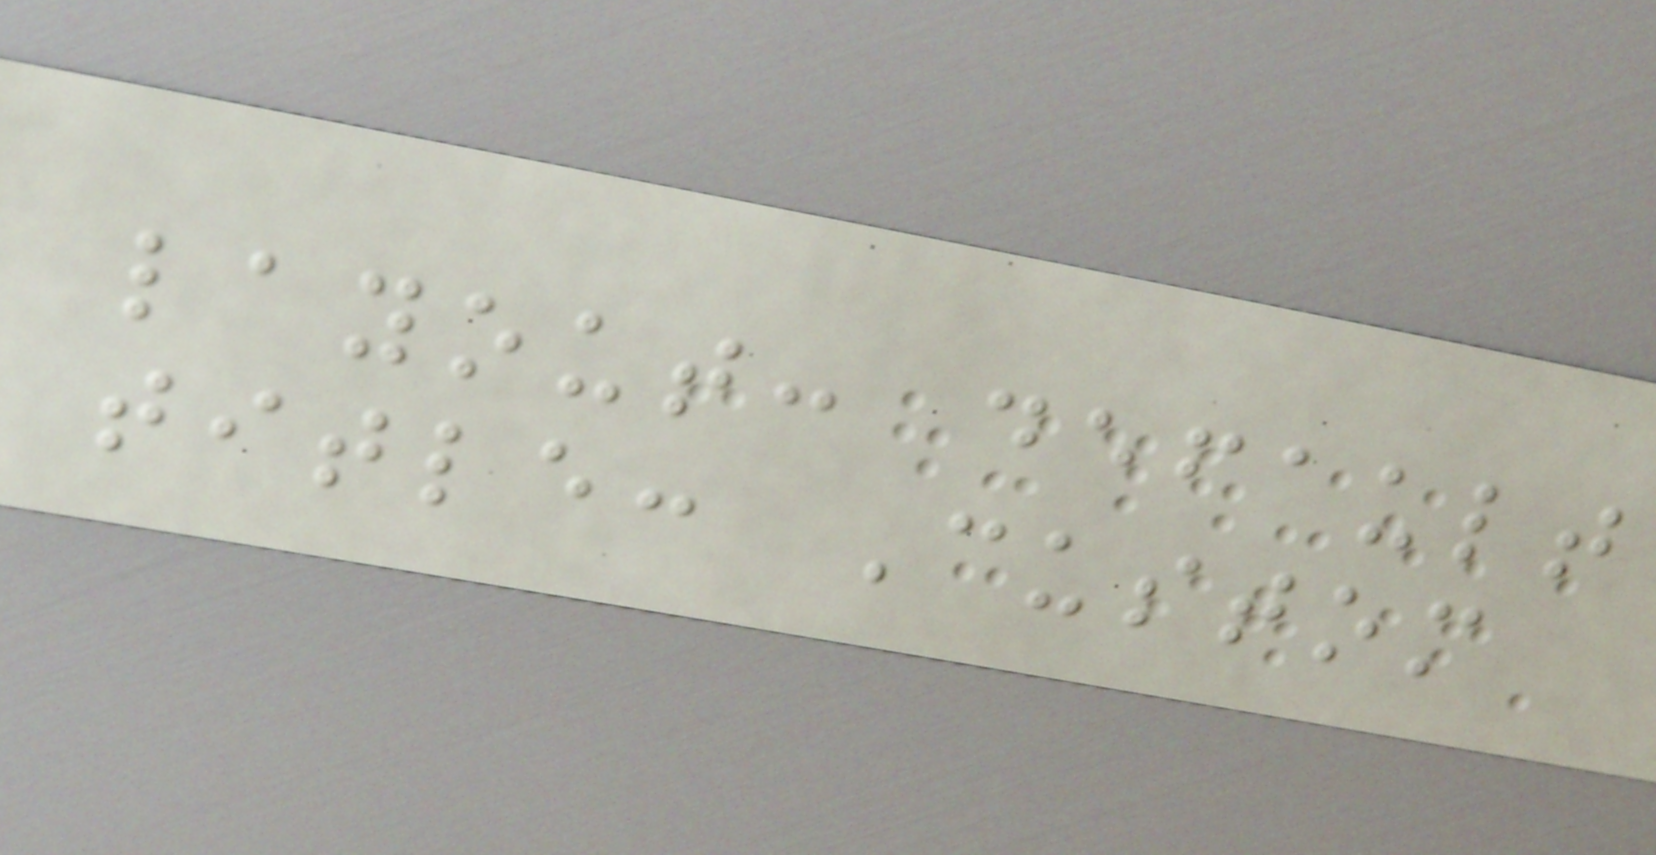layout: default
title: Custom
